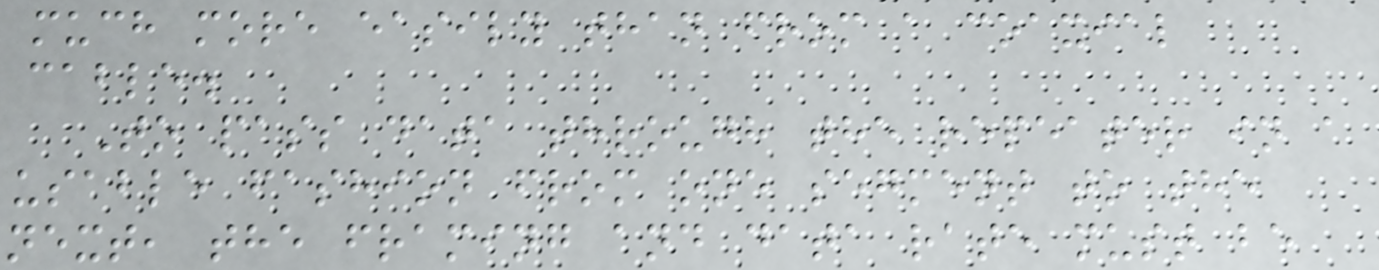much more easily than from a coaxial
cable.
To pass data through the repeater in a
usable fashion from one segment to the
next, the framing and data rate must be
